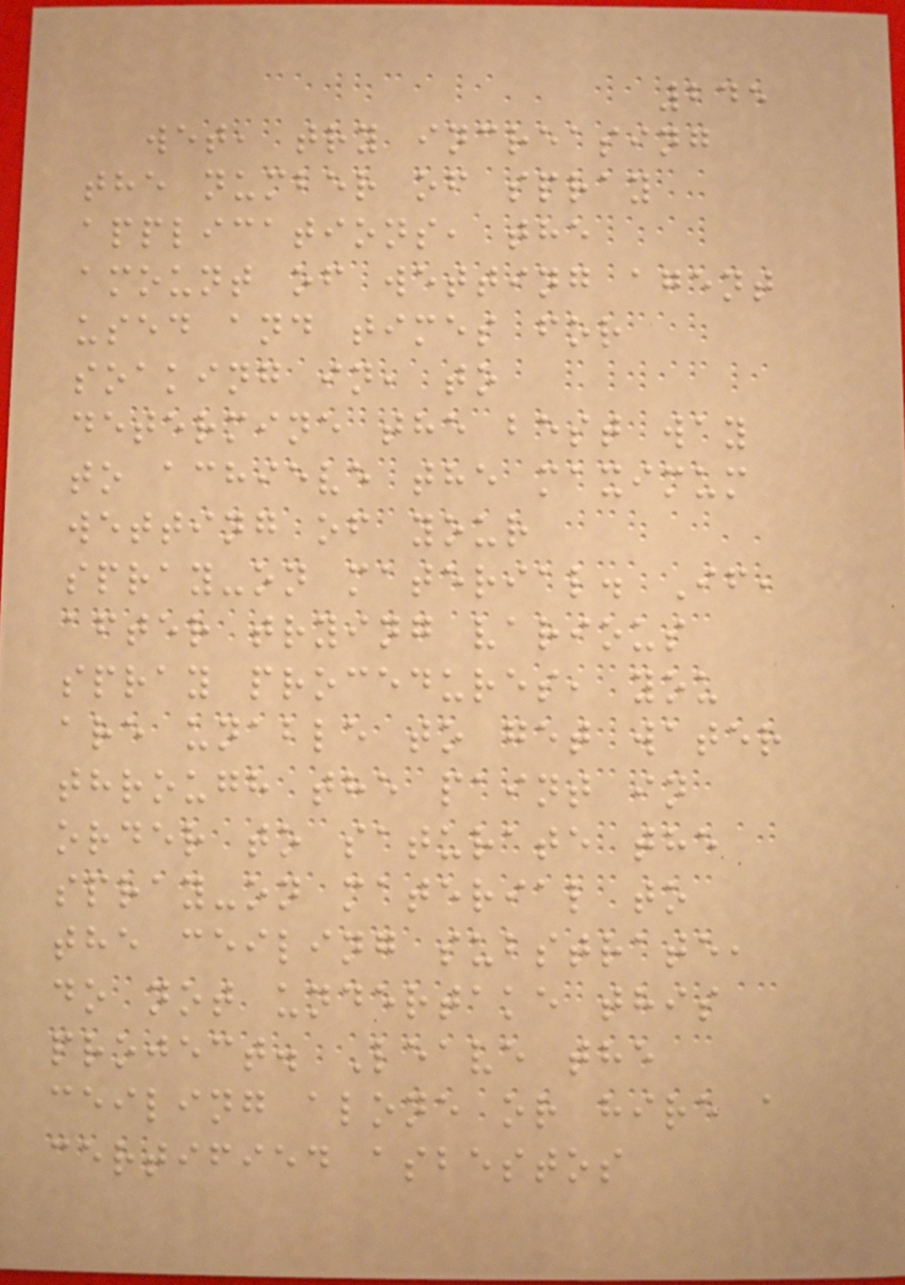245
wet, try increasing
the number of spray
applications, the
amount of wetting agent
used and times for
soaking in, to
determine the best way
to achieve the maximum
wetting of your
spray-on material. If,
after trying various
spray procedures, you
are unable to get water
through the paint in
order to saturate the
spray-on material to
the ceiling substrate,
do not undertake this
project. Leave the
ceiling alone or hire a
certified asbestos
